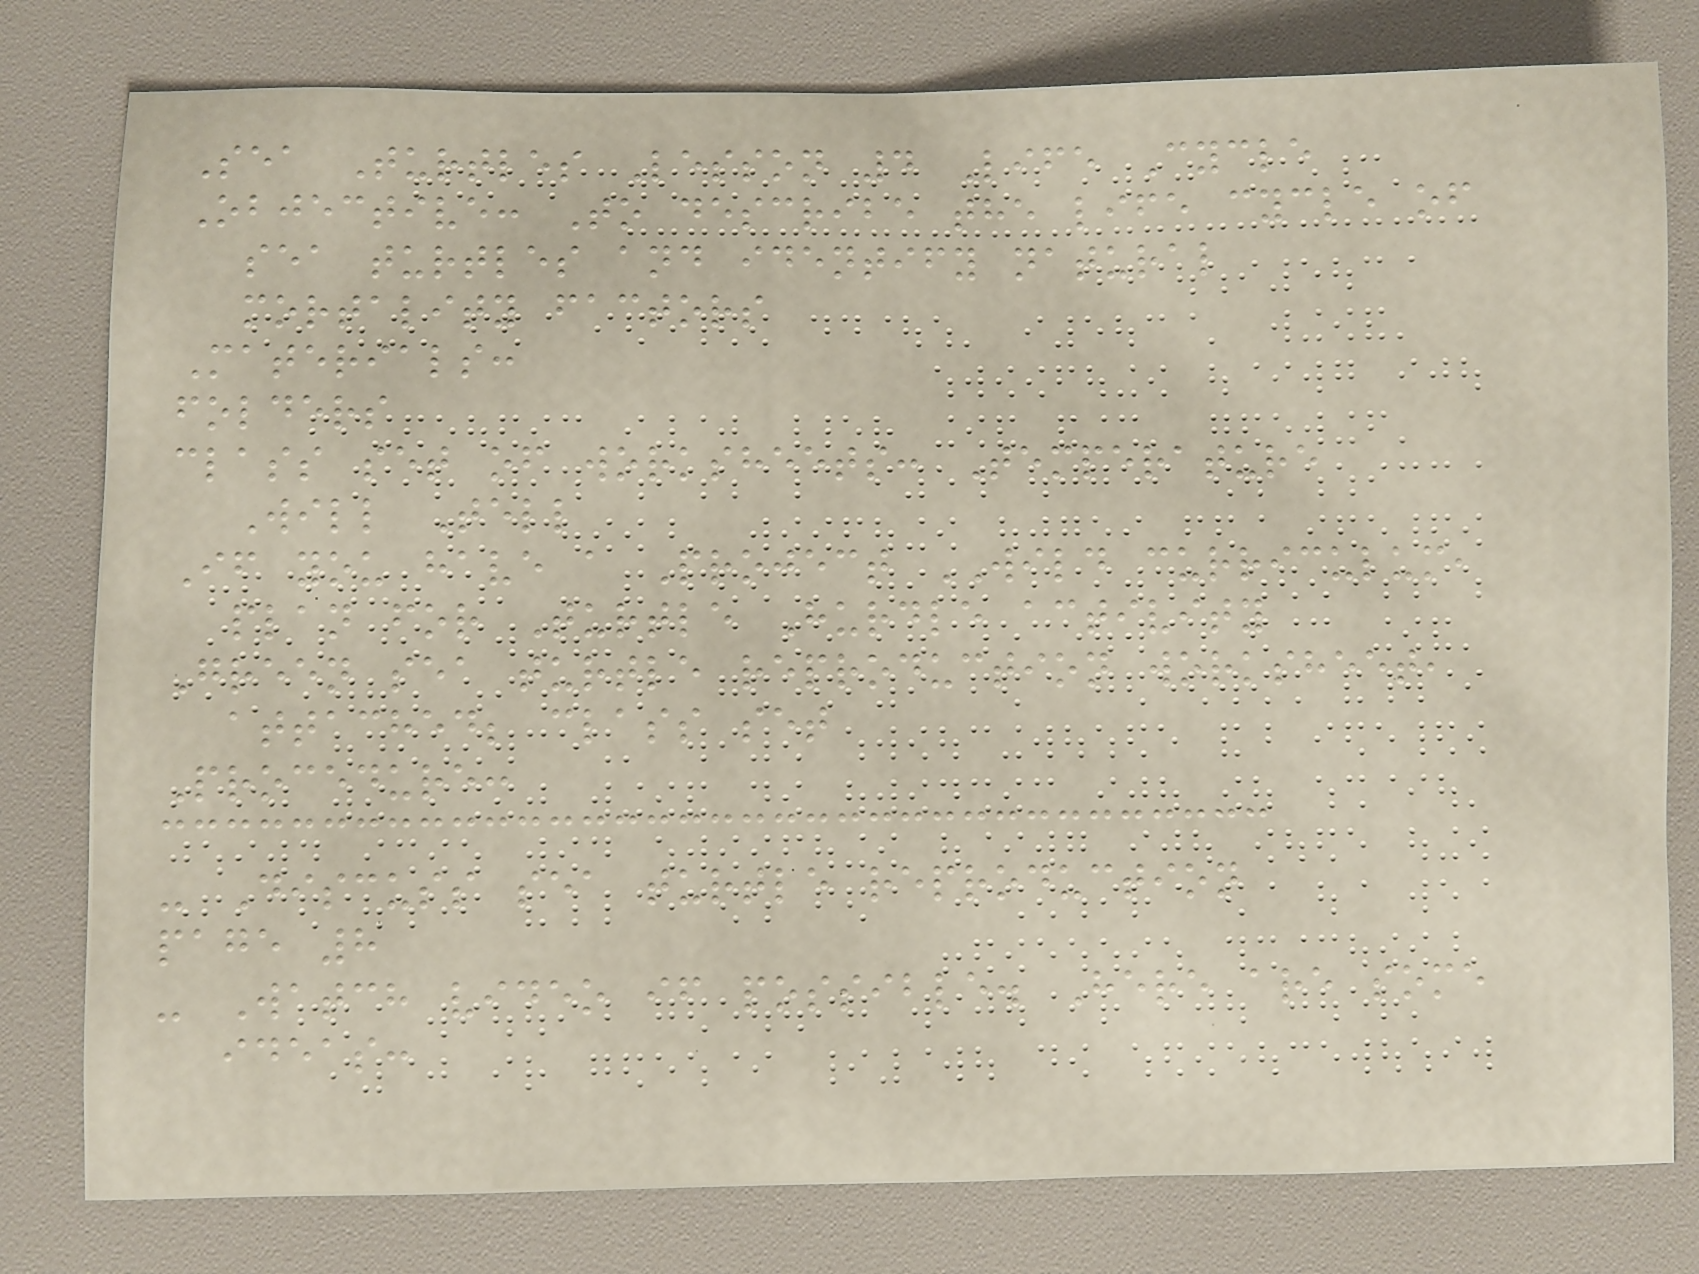Sea Turtles Lesson 4 Life Cycle
Objective: To describe the life cycle of
sea turtles and identify natural
mortality factors
Materials:
folders
class set of worksheets: Temperature
Will Tell
If you have a Project WILD curriculum,
plan for Turtle Hurdle activity
Green sea turtle reproduction worksheet,
attached; class set
Procedure:
- Discuss sea turtle reproduction
page 8
- Watch video if possible. Here are some
ideas:
